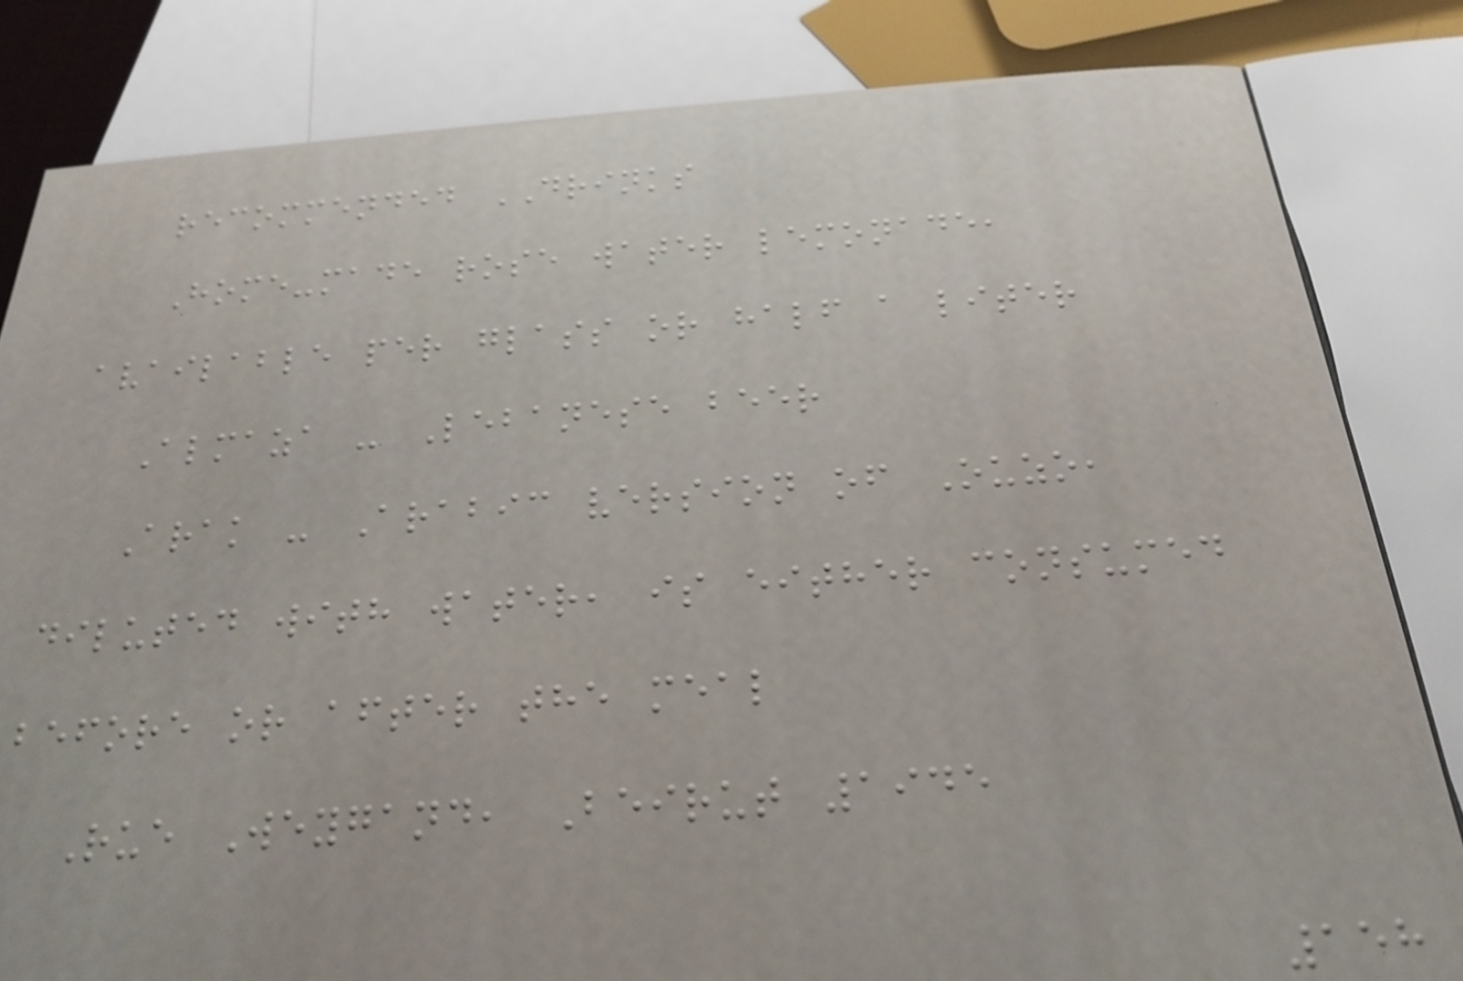recommended DRINKS
Home-made rose water lemonade,
available per glass or half a liter
Almaza - Lebanese beer
Arak - Arabic version of Ouzo,
diluted with water, is either consumed
before or after the meal
Rue Weygand, Beirut 1945
158
